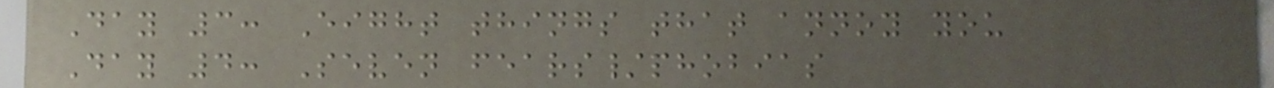Day 3: Eight things that annoy you
Day 4: Seven fears/phobias
